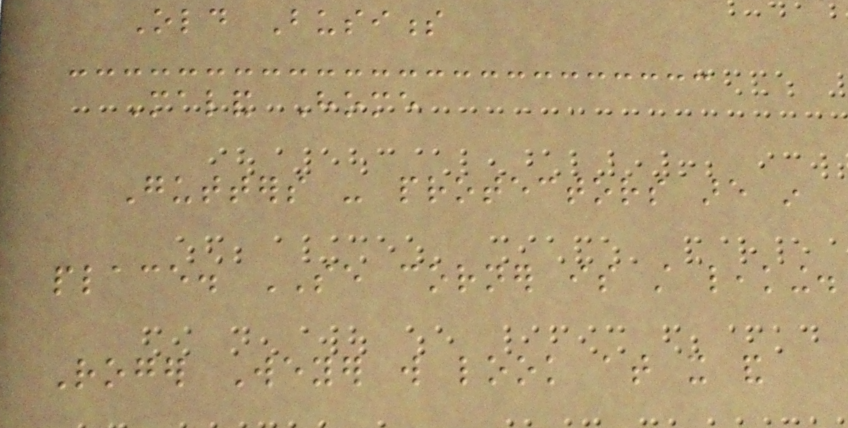Old Business
Maland Home
Gutters - protectors are in
place. SE corner is still leaking.
Roger Weyer will look at it and
